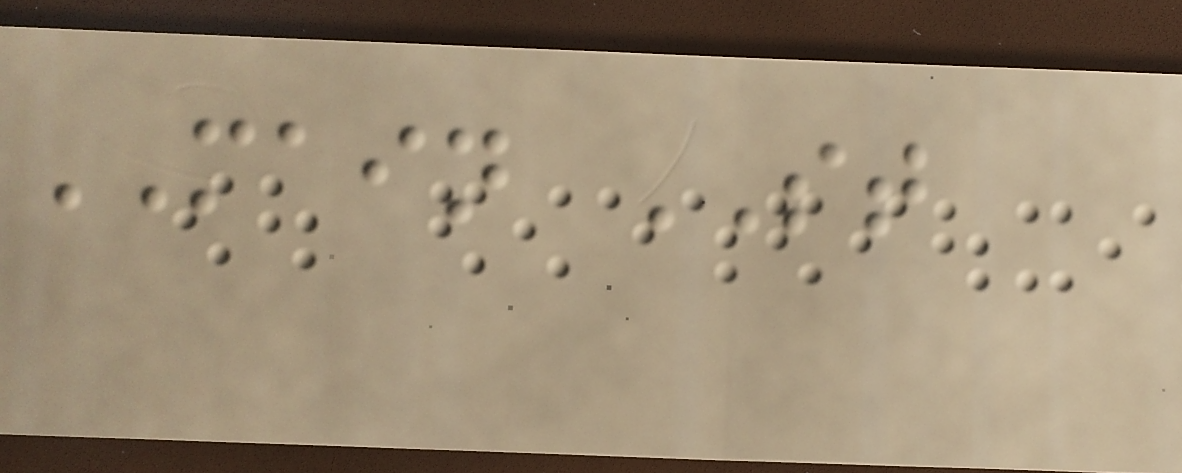MAIN ST
